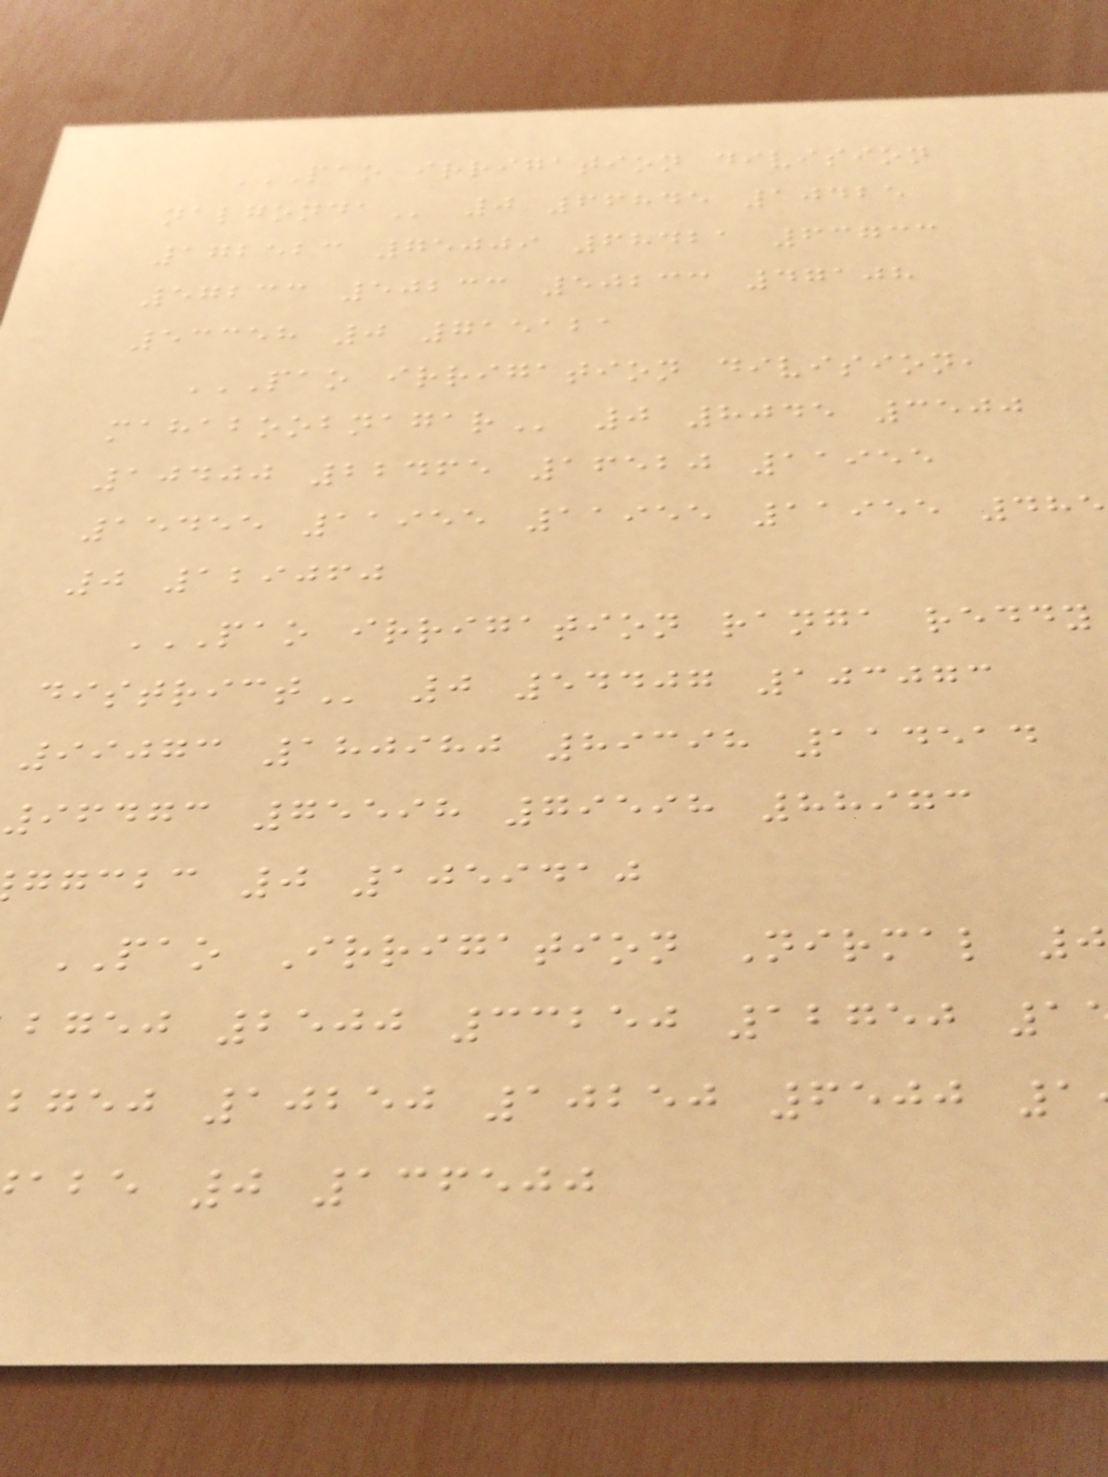PAO IRRIGATION DIVISION
0 66845 10425
172523 75009 68421 63733
57233 50233 50233 47108
53358 0 715121
PAO IRRIGATION DIVISION,
0 8045 3500
10400 22465 16520 11955
15455 11955 11955 11955 485
0 129060
PAO IRRIGATION RANGA REDDY
0 54407 103073
99073 180980 89398 114514
96473 75598 79598 88973
ggcbc 0 1059410
PAO Irrigation Nirmal 0
bgej 2500 33250 12750 1
bgej 10250 10250 6500 1
abe 0 136500
